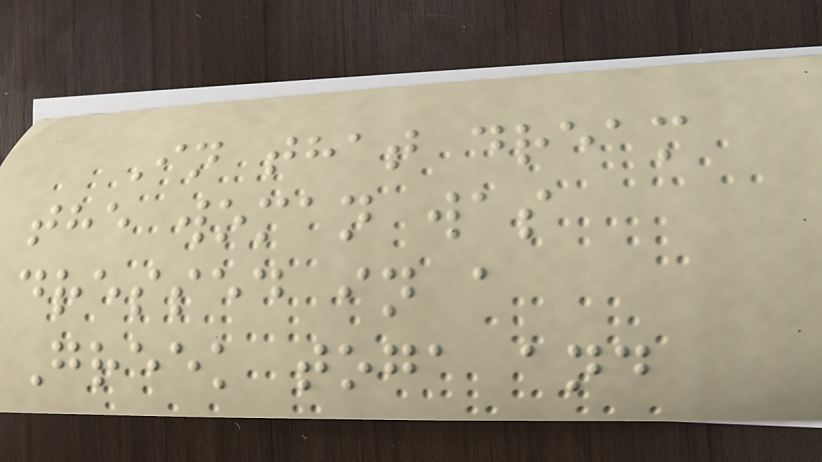In that dream
the woman was
dressed in a
Greek toga and
